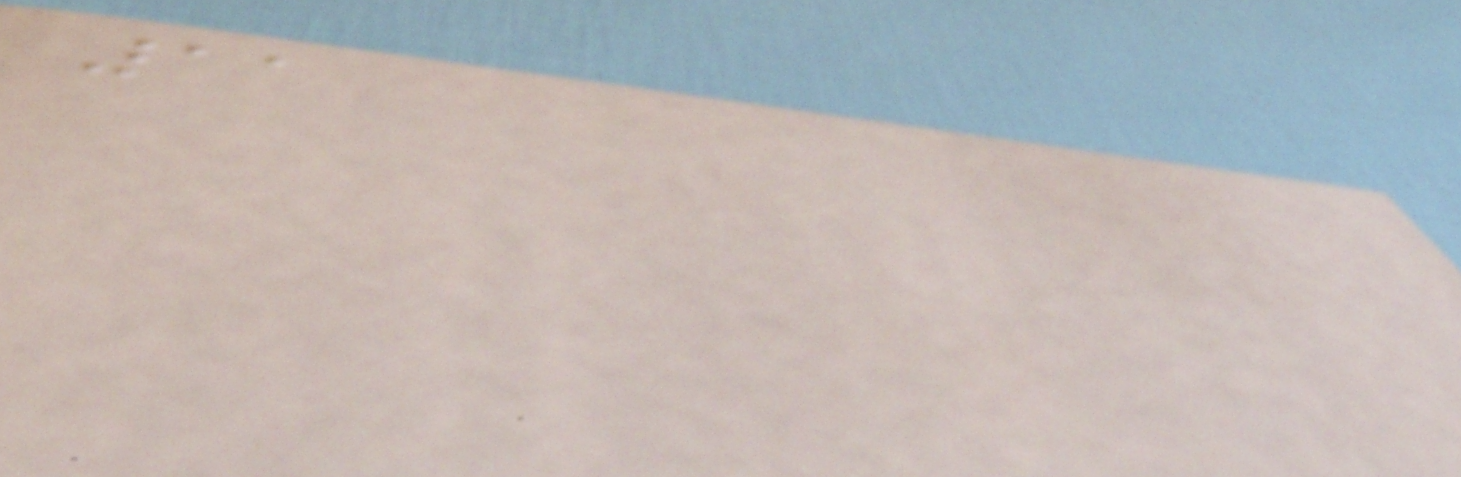11
